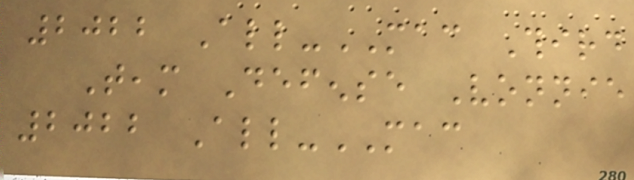2022 All-MAC Third
Team Defense Vonnie
2022 All-MAC
